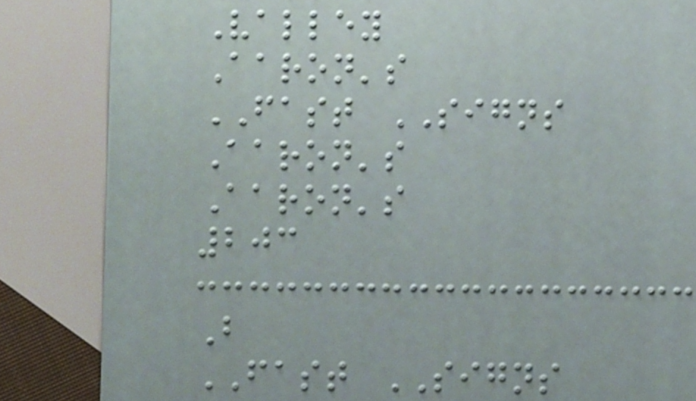Valley
Aaron's
FAST SIGNS
Aaron's
Aaron's
203
B
FAST SIGNS
